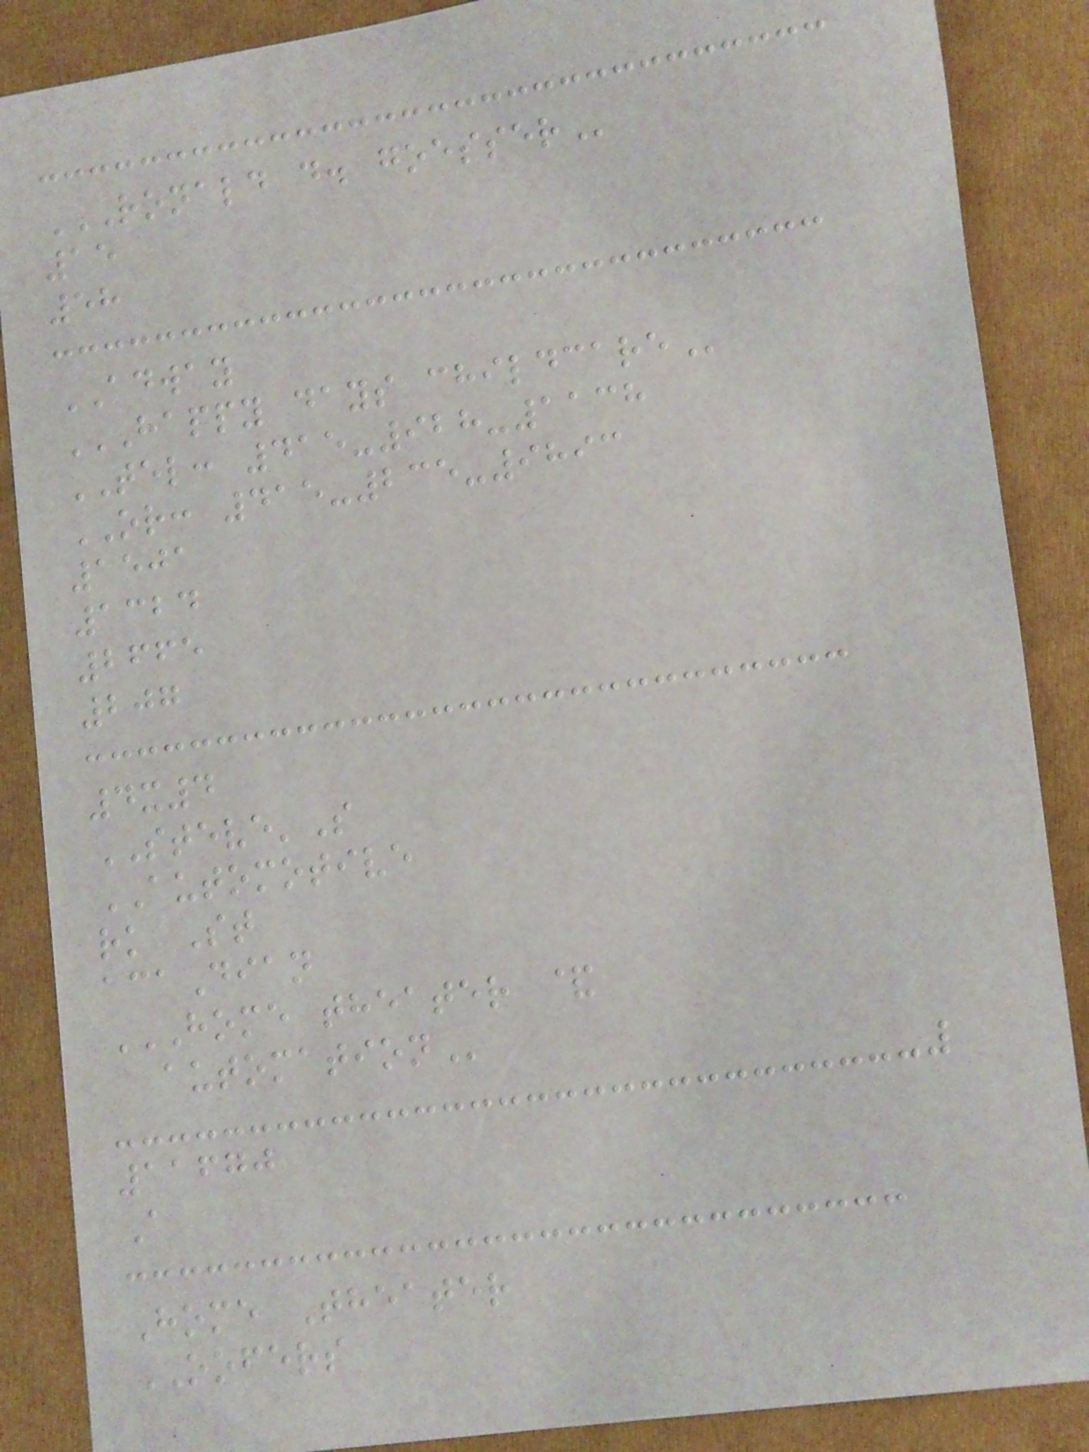RONALD D. GOESSER
15
58
ADWAY
HAPPY DAYS CHILDCARE
TEL: 415-928-1138
OR: 415-235-9893
1501
1324
2665
207
4x4
STEVE'S
AUTOMOTIVE
rk St
acaDian
HOME THEATER &
AUTOMATION
11670
A
Home Theater
OOFERS
